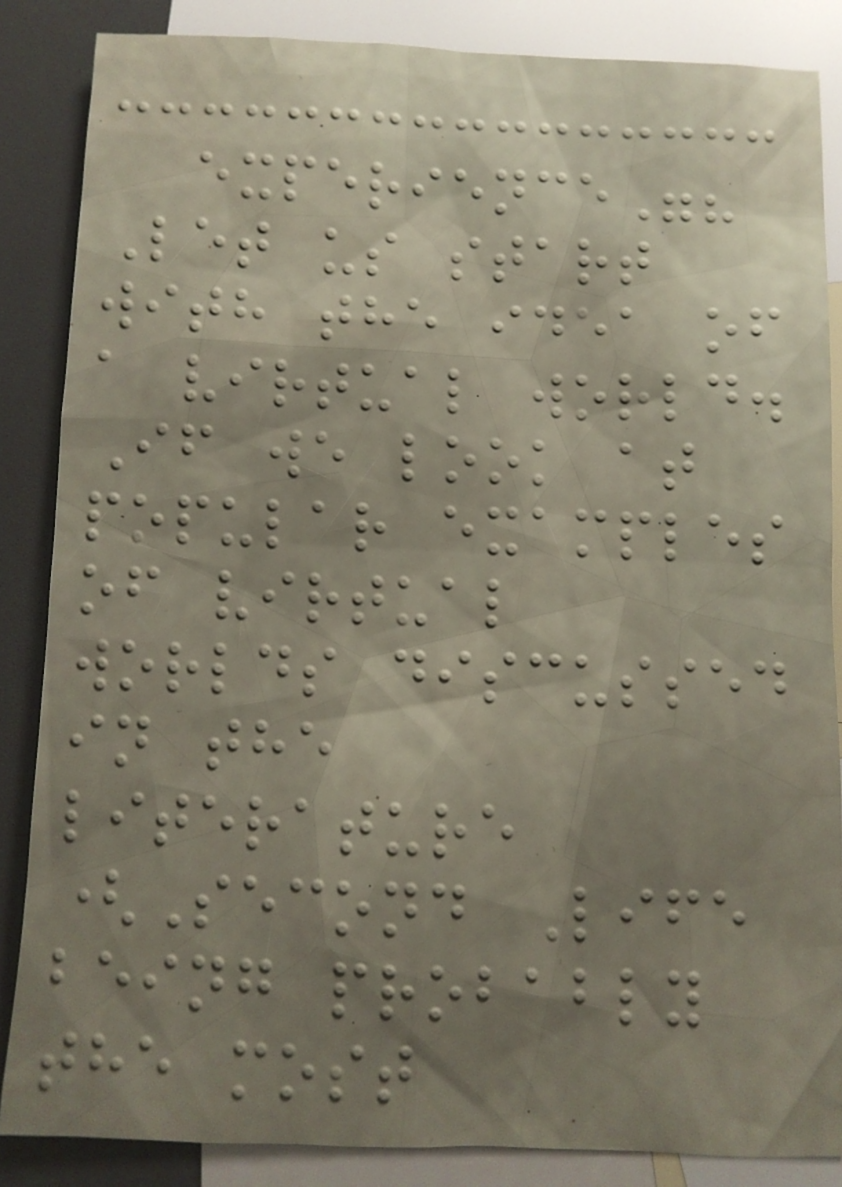experience"?
Let us start
with the idea of
a virtual world.
If we look at
popular examples
of virtual
worlds discussed
in the
literature
(Second Life
being probably
the most
